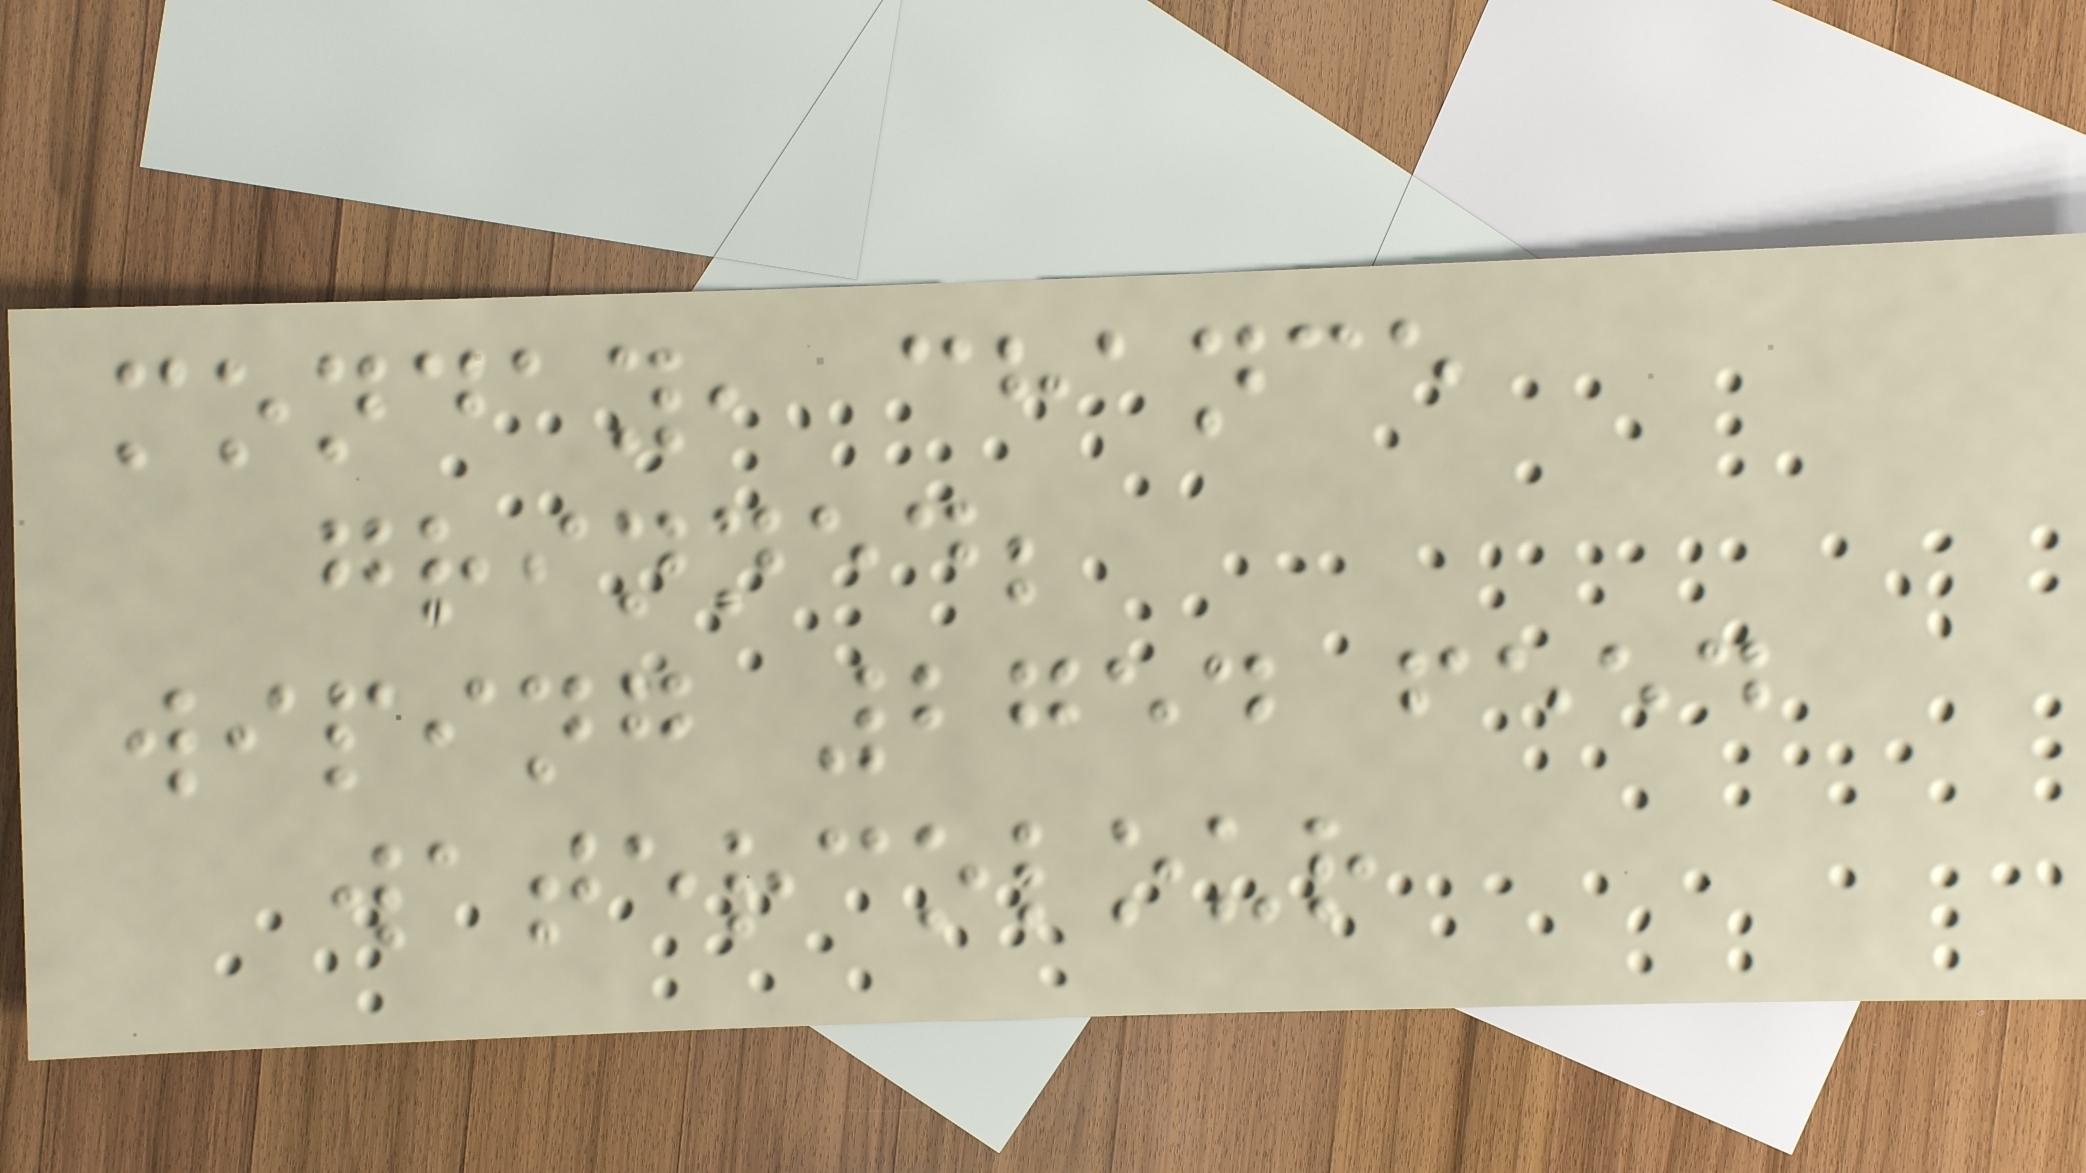monday, chance
grinned;
wiping 2754 feed
watercolour
